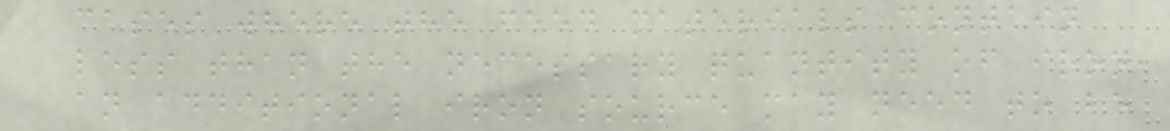cases where the feed materials contain
less than the necessary quantity of iron,
an additional iron source may need to be
